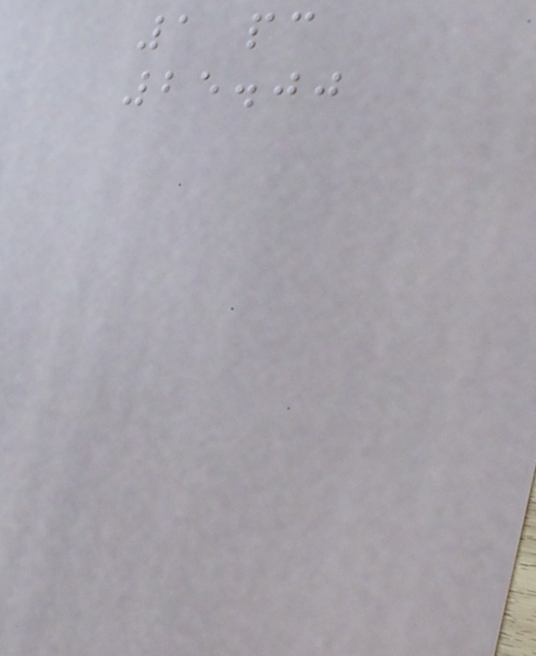1 pc
25.00
